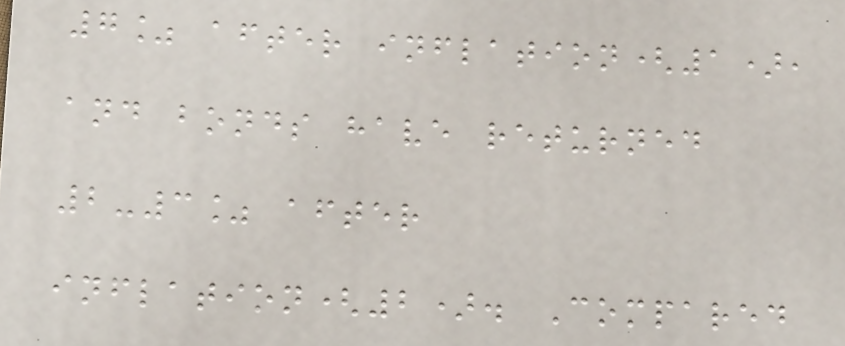7% after inflation(1),
and bonds have returned
2-3% after
inflation(2). Compared
